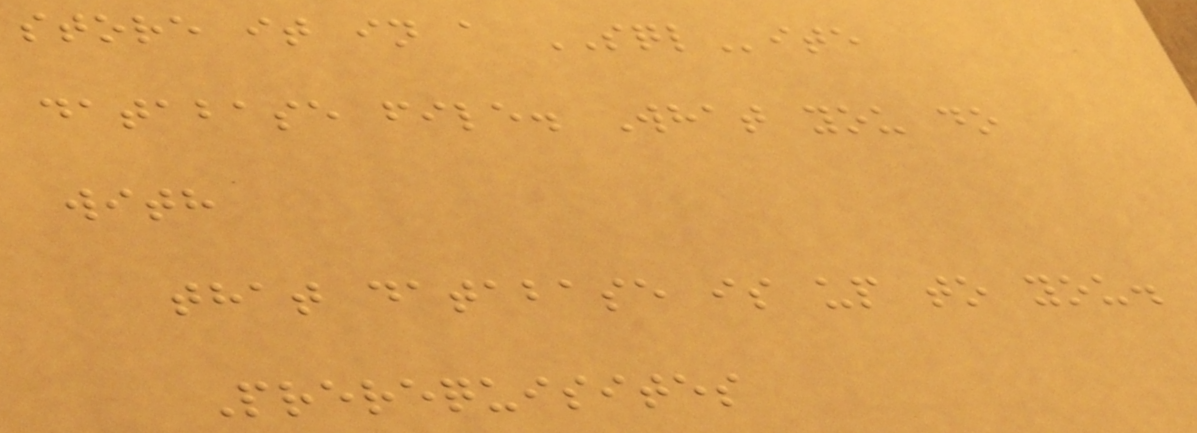store it in a SQLite
database file. What you do
with
that database is up to you.
Prerequisites
